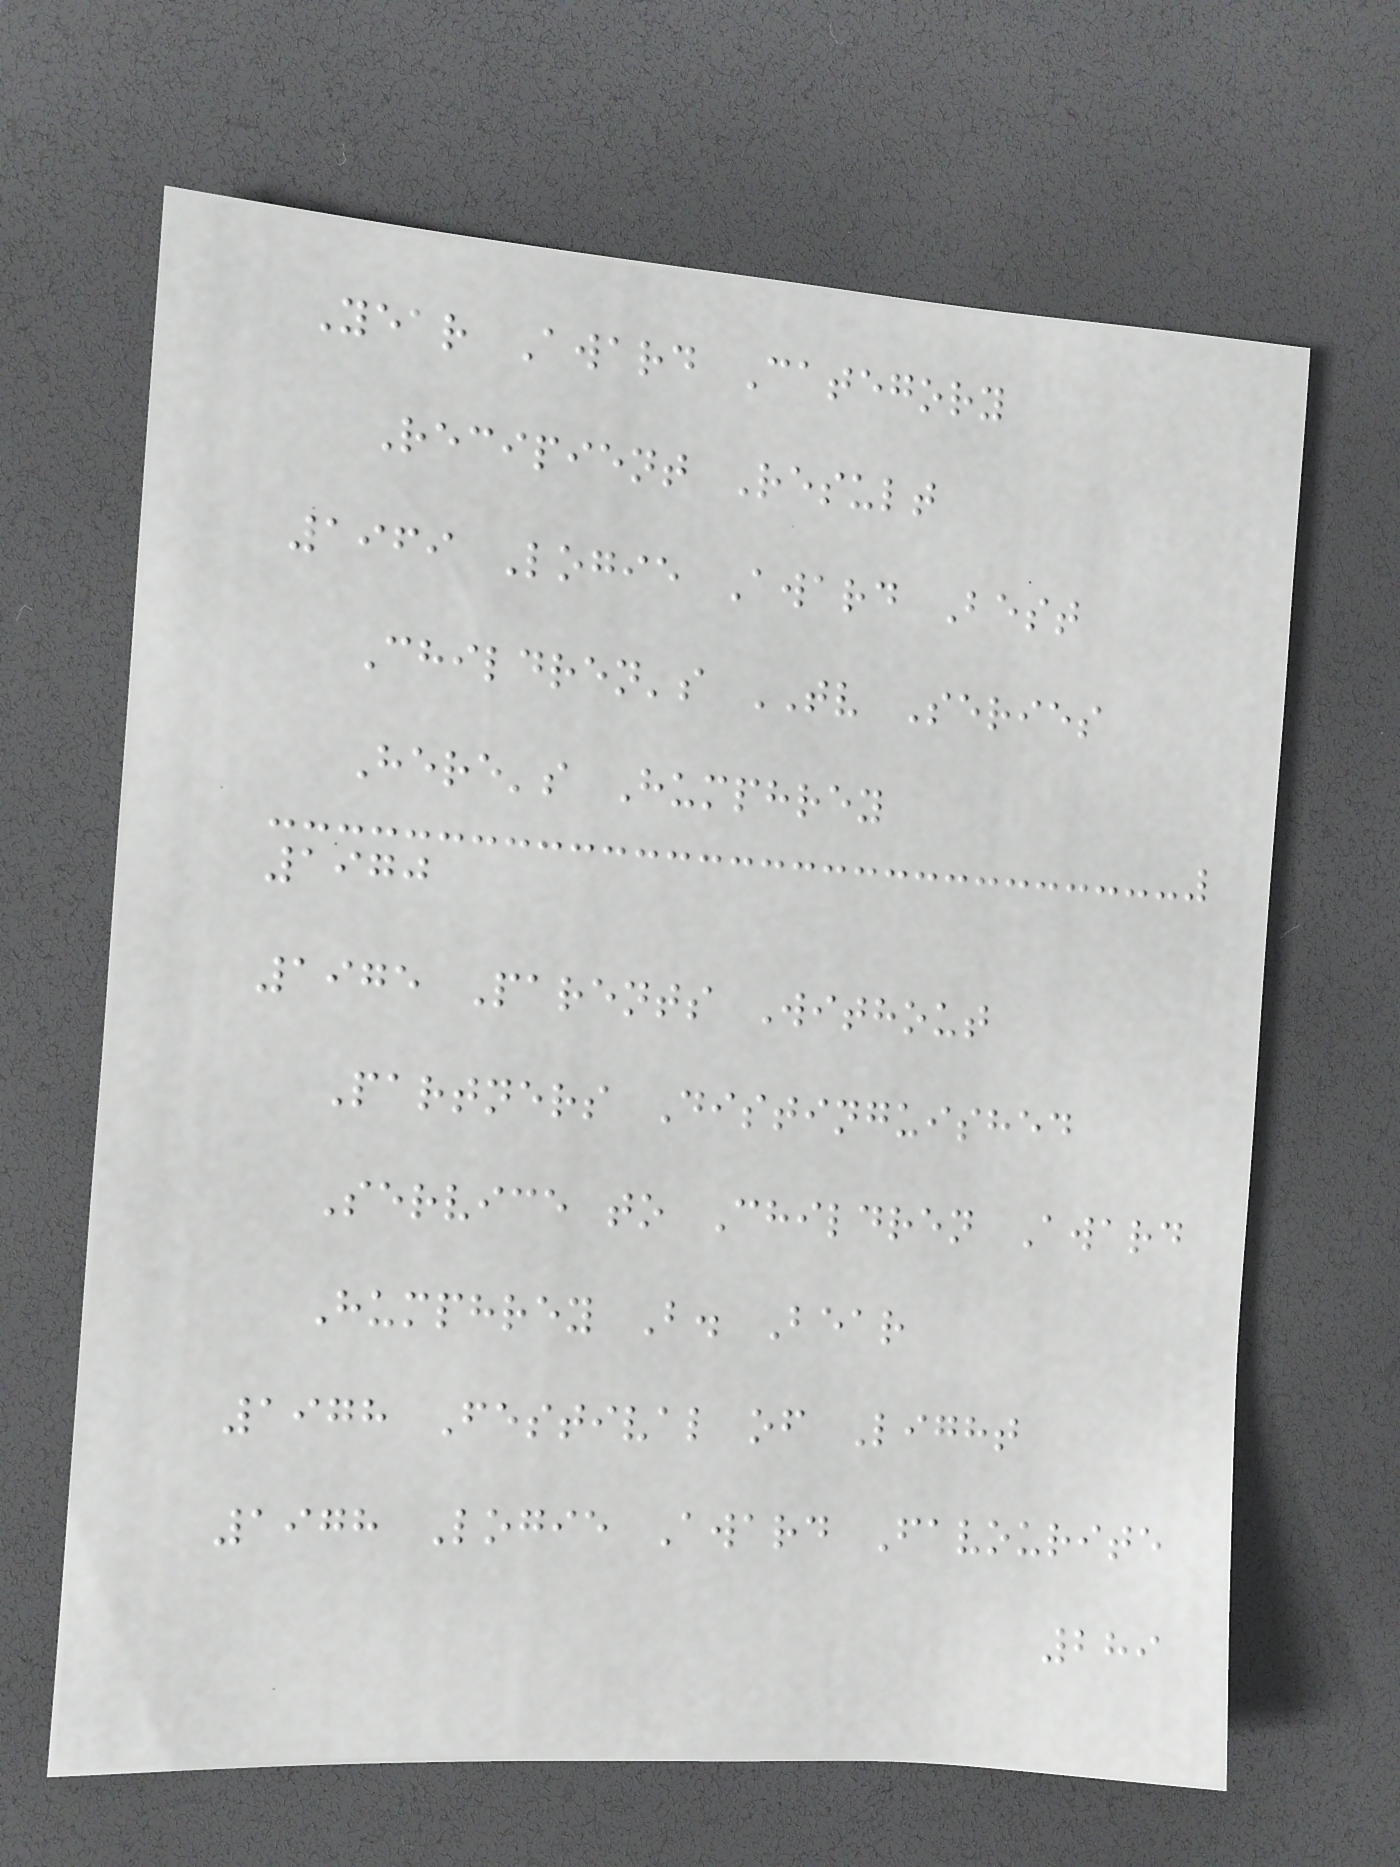Year Award Category
Recipient Result
1969 Logie Award Best
Children's TV Series
Here's Humphrey
1970
1975 Parents Without
Partners Distinguished
Service to Children Award
Humphrey B. Bear
1978 Festival of Light
1978 Logie Award Favourite
289
